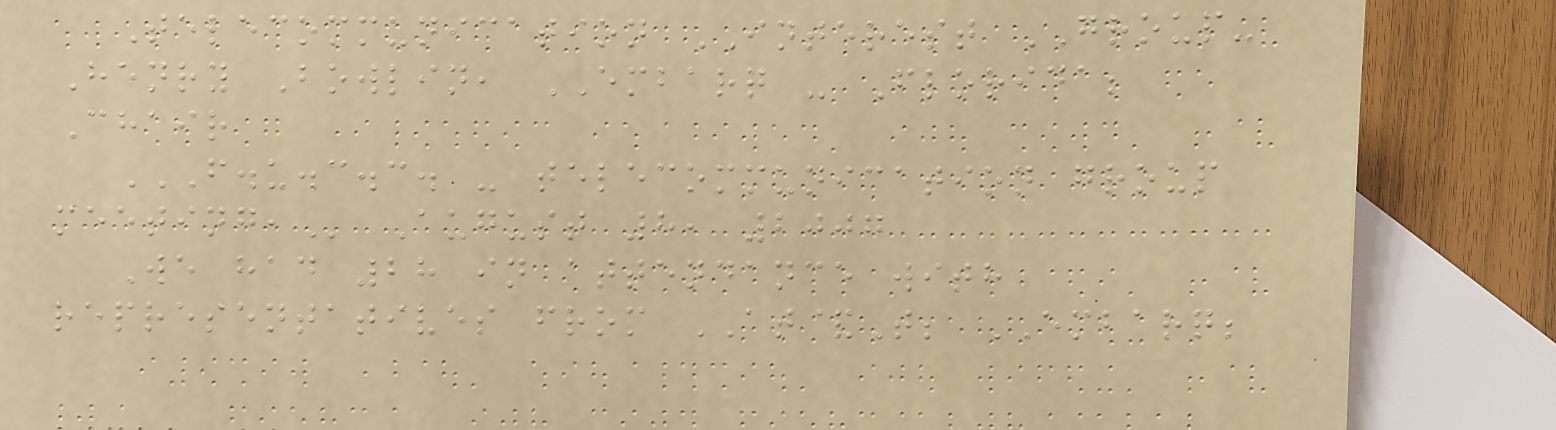Telecommunication INTEREST GROUP-
Henry Bowlin, EMBARQ - Florida;
Chair
F.U.C.C. - TELECOMMUNICATION GROUP
MEETING, August 8, 2007
We had 28 in attendance with
representatives from AT&T; EMBARQ;
